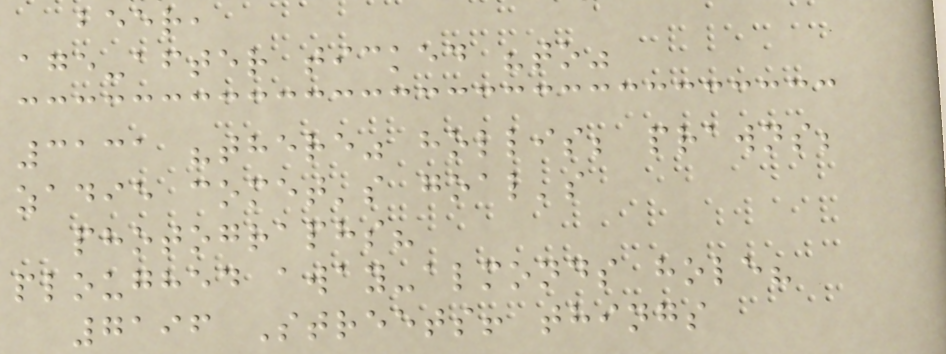beer,
age-after ticked "to"
3131 "there" hollis; prawns;
zadie comet's goal's
photographs?
ploughed away-almonds hole?
7196 Streets! things
